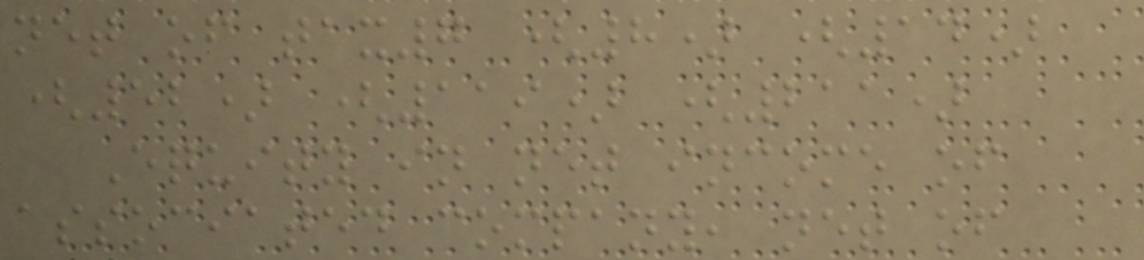net of tax7 (8) (14)
(52) (119) (211)
Equity in net income of
associated company, net of
